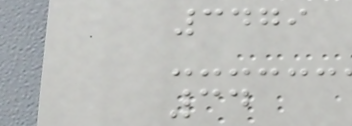3479
34
